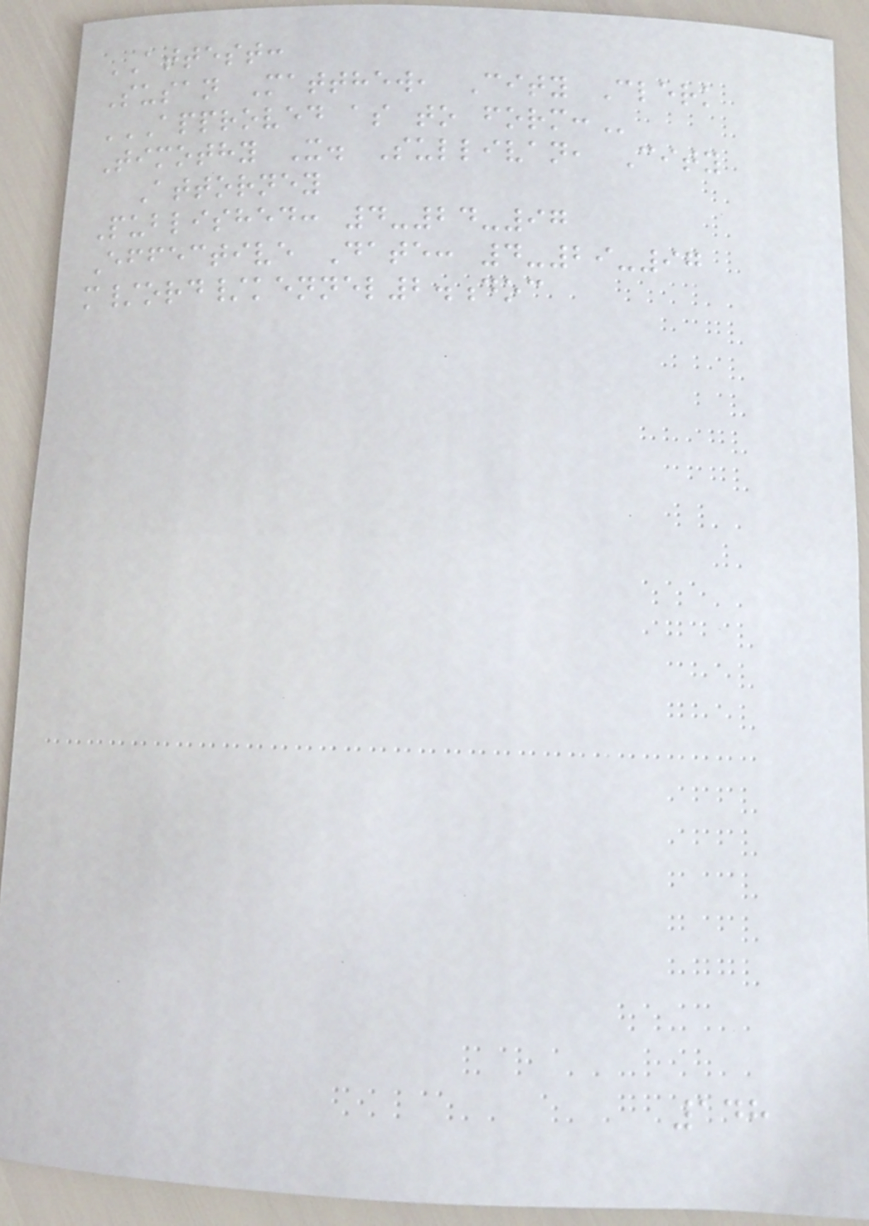ATTEST:
Susan Matthew, City Clerk
APPROVED AS TO FORM:
Timothy X. Sullivan, City
Attorney
Published: 4-24-97
Effective Date: 4-29-97
m/ord/kennel2.doc
148
